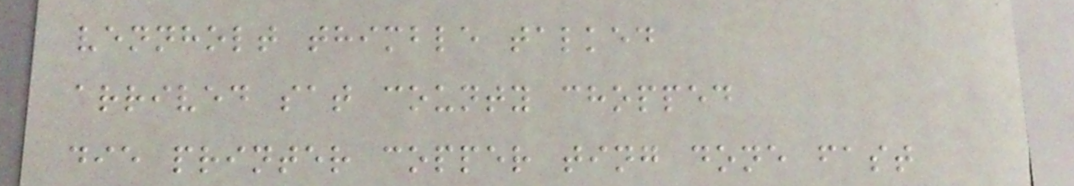vennholt thimble talked
arrived sat county chopped
die printer copper ting done fast
